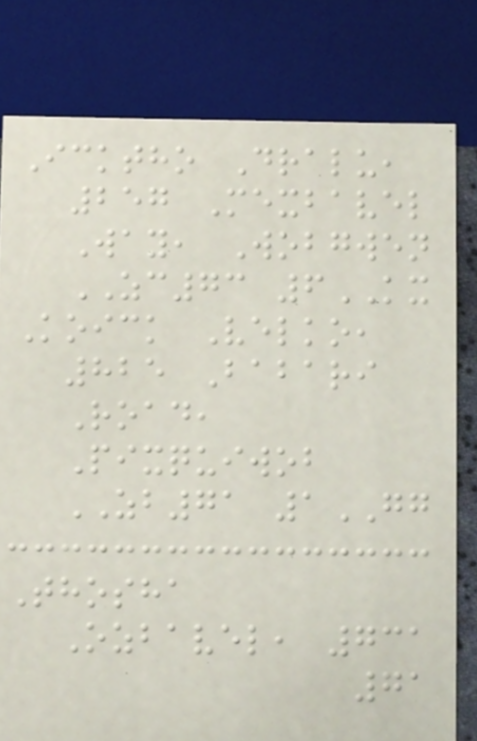Icktho Dralu,
257 Mexbavel
Way, Wobgwen
ZC73 6KX
Koick Velko,
825 Babari
Road,
Pixquiwob
ZB71 1GG
Thosha
Ozbavel, 731
71
